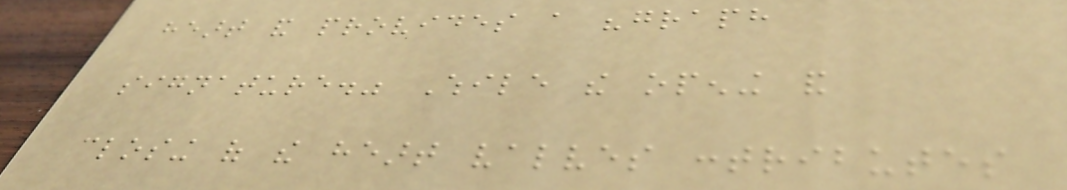heart and provides a "graph
signature." While the opening and
closing of the heart valves contributes
